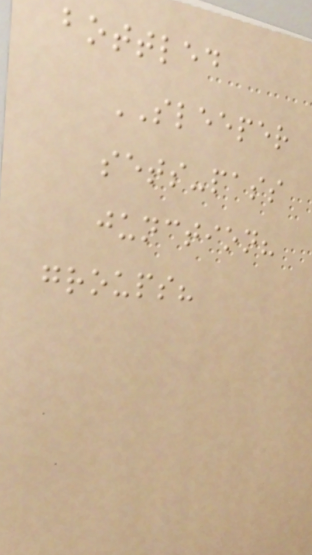bottled
SLEEPER
sets-pass
junction?
groups?
